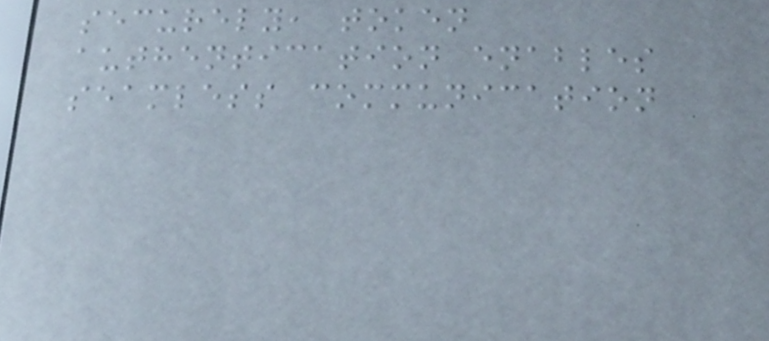securely, token
authentication enables
seamless communication
